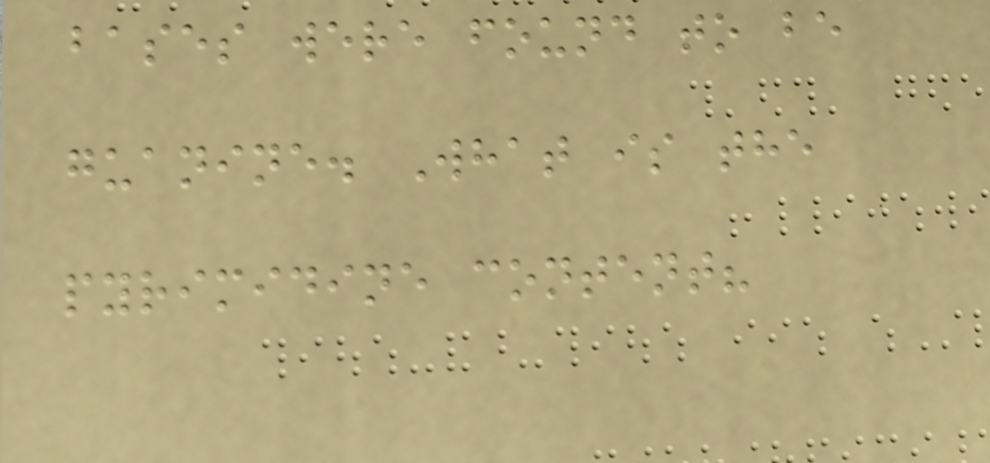bases were found to be
guanine. What is the
pyrimidine content?
